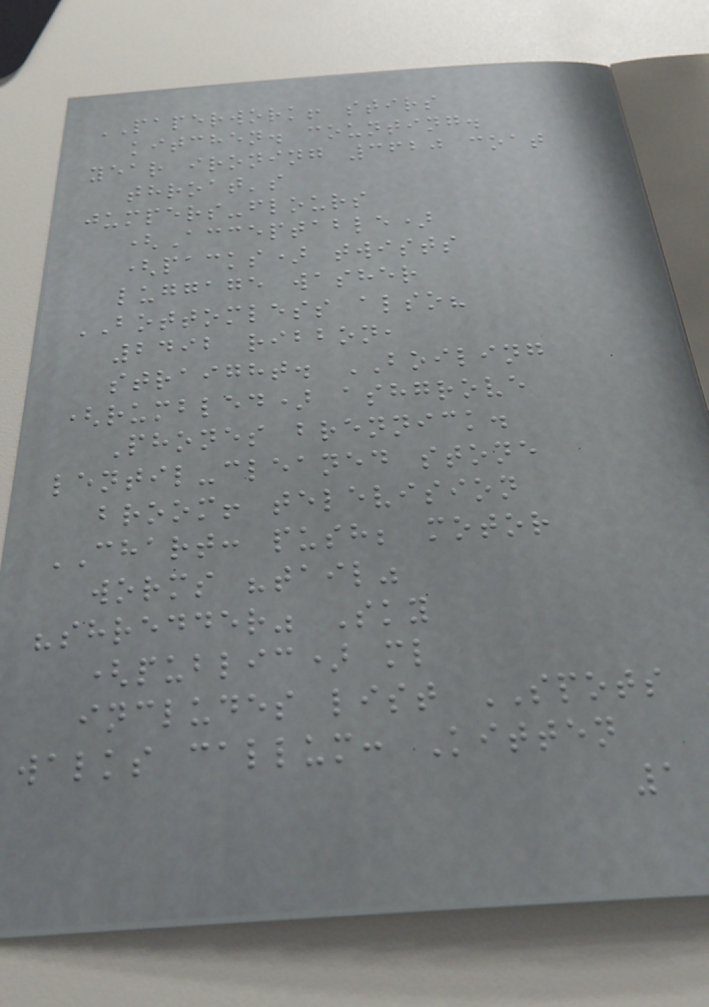PAPERWORK! stirs
kitchen. counting.
year ironing 3620 coat
throat's
jumpers-flours
(Acceptable)
(packs) twists
luggage washer
BOTTOMLESS also?
2492 ribbon,
straight. BOILING
(rumbled) ashgrove
Phones brennick.
lentil-cleaned stone
broom! television
CHART: push; motor
worms "tail"
"shredder" Sky
(public) ml
includes list SPOTS
walks callum: Kitten
1
